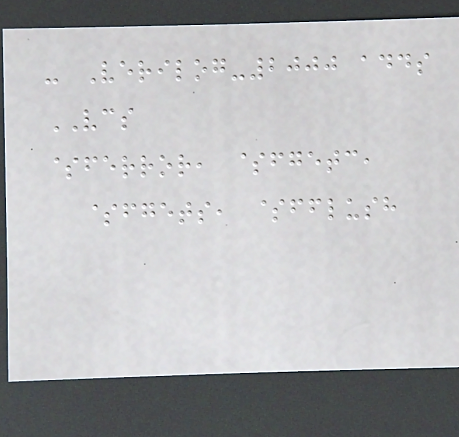- Verilog-2000 adds
VCS
$ferror, $fgetc,
$fgets, $fflush
